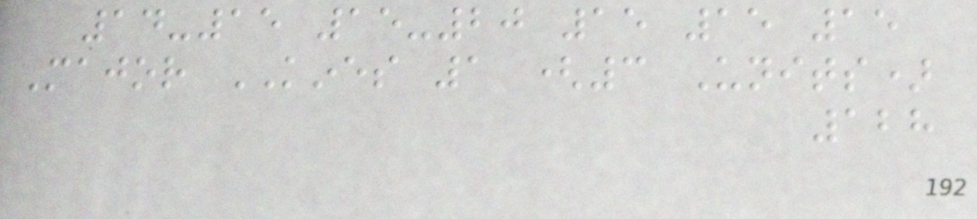14-15 15-20 15 15 15
Major KINES 1 (3 Units)
128
